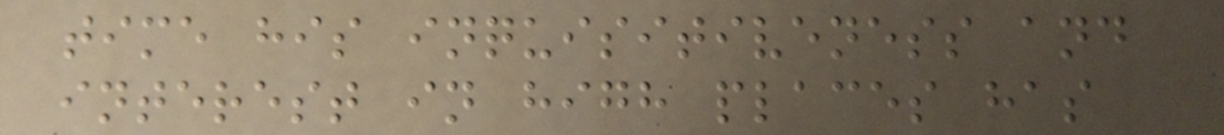time his inquisitiveness and
interest in high places has
